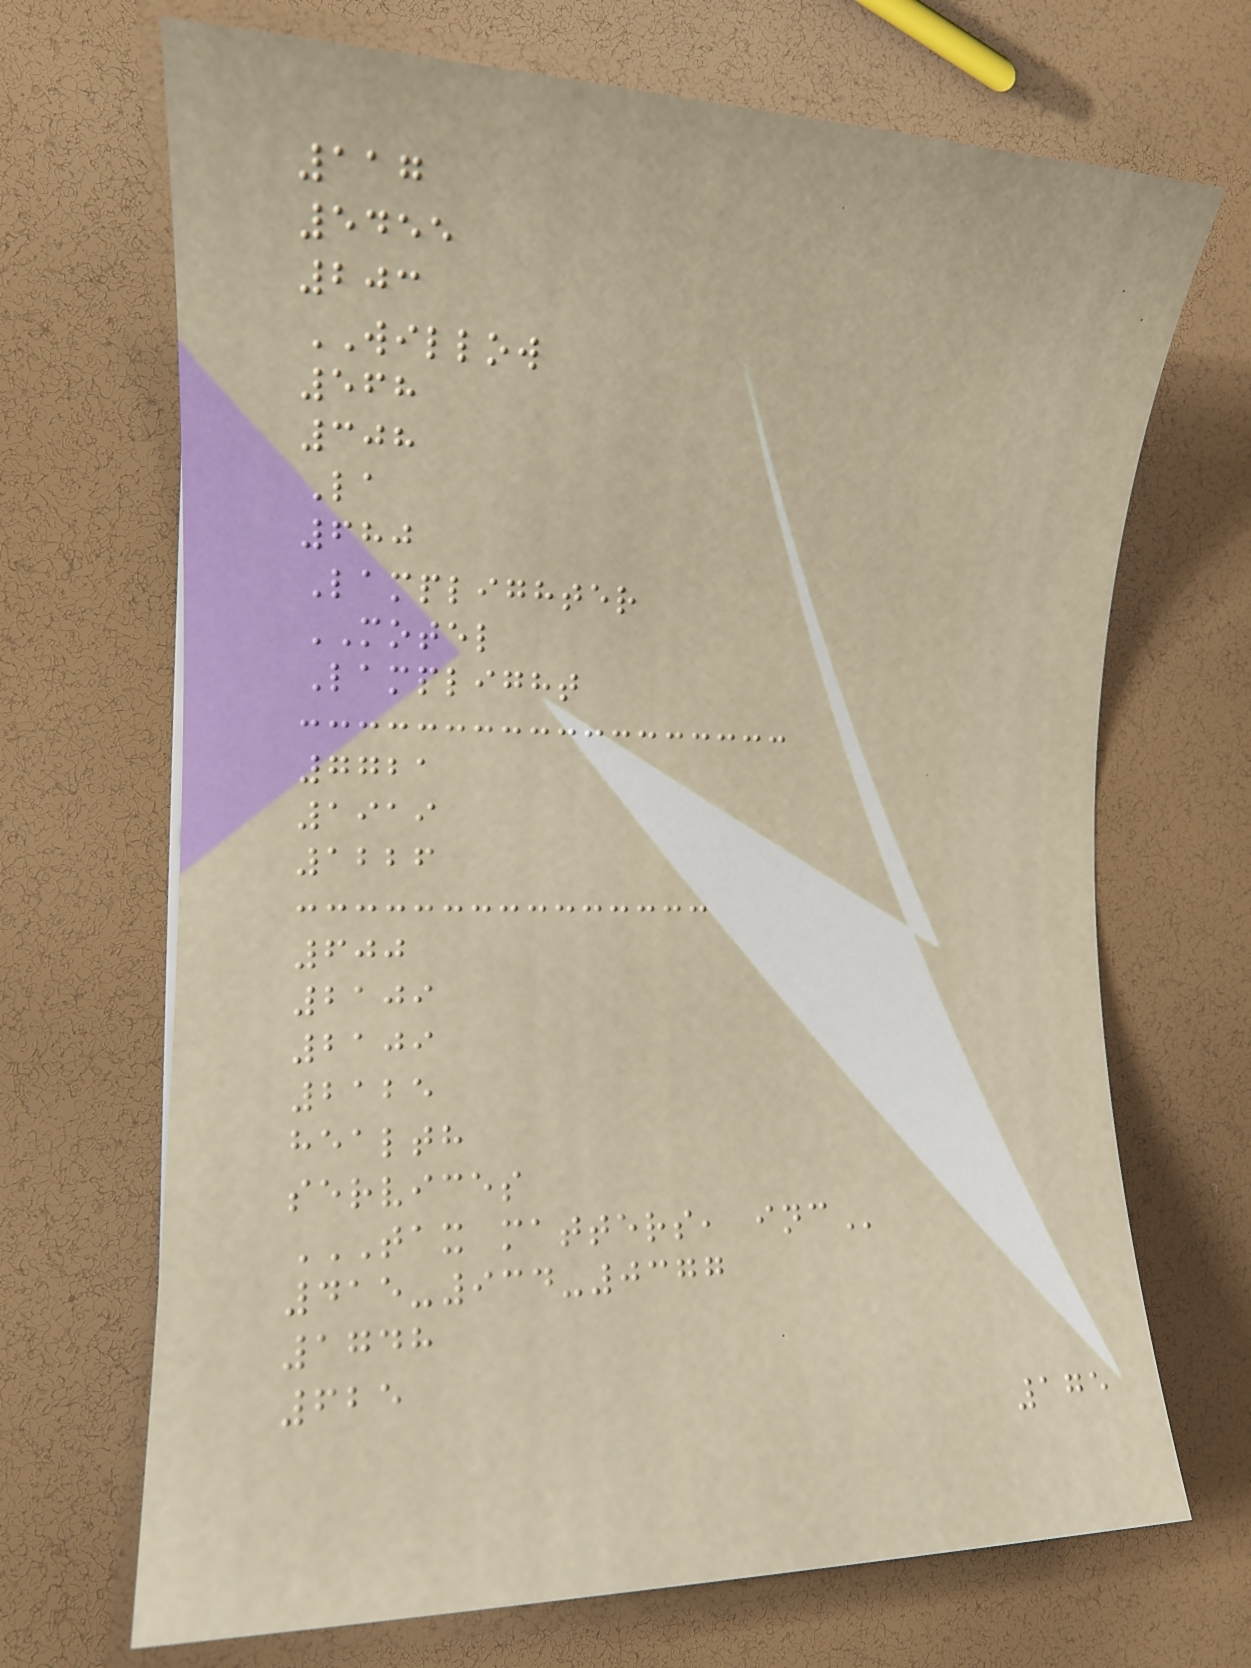117
5455
203
WILLOW
568
308
La
680
Lamplighter
MOTEL
Lamplight
7721
1919
1226
600
2109
2109
2125
health
services
TAX MATTERS, INC
415-934-0377
1748
625
175
